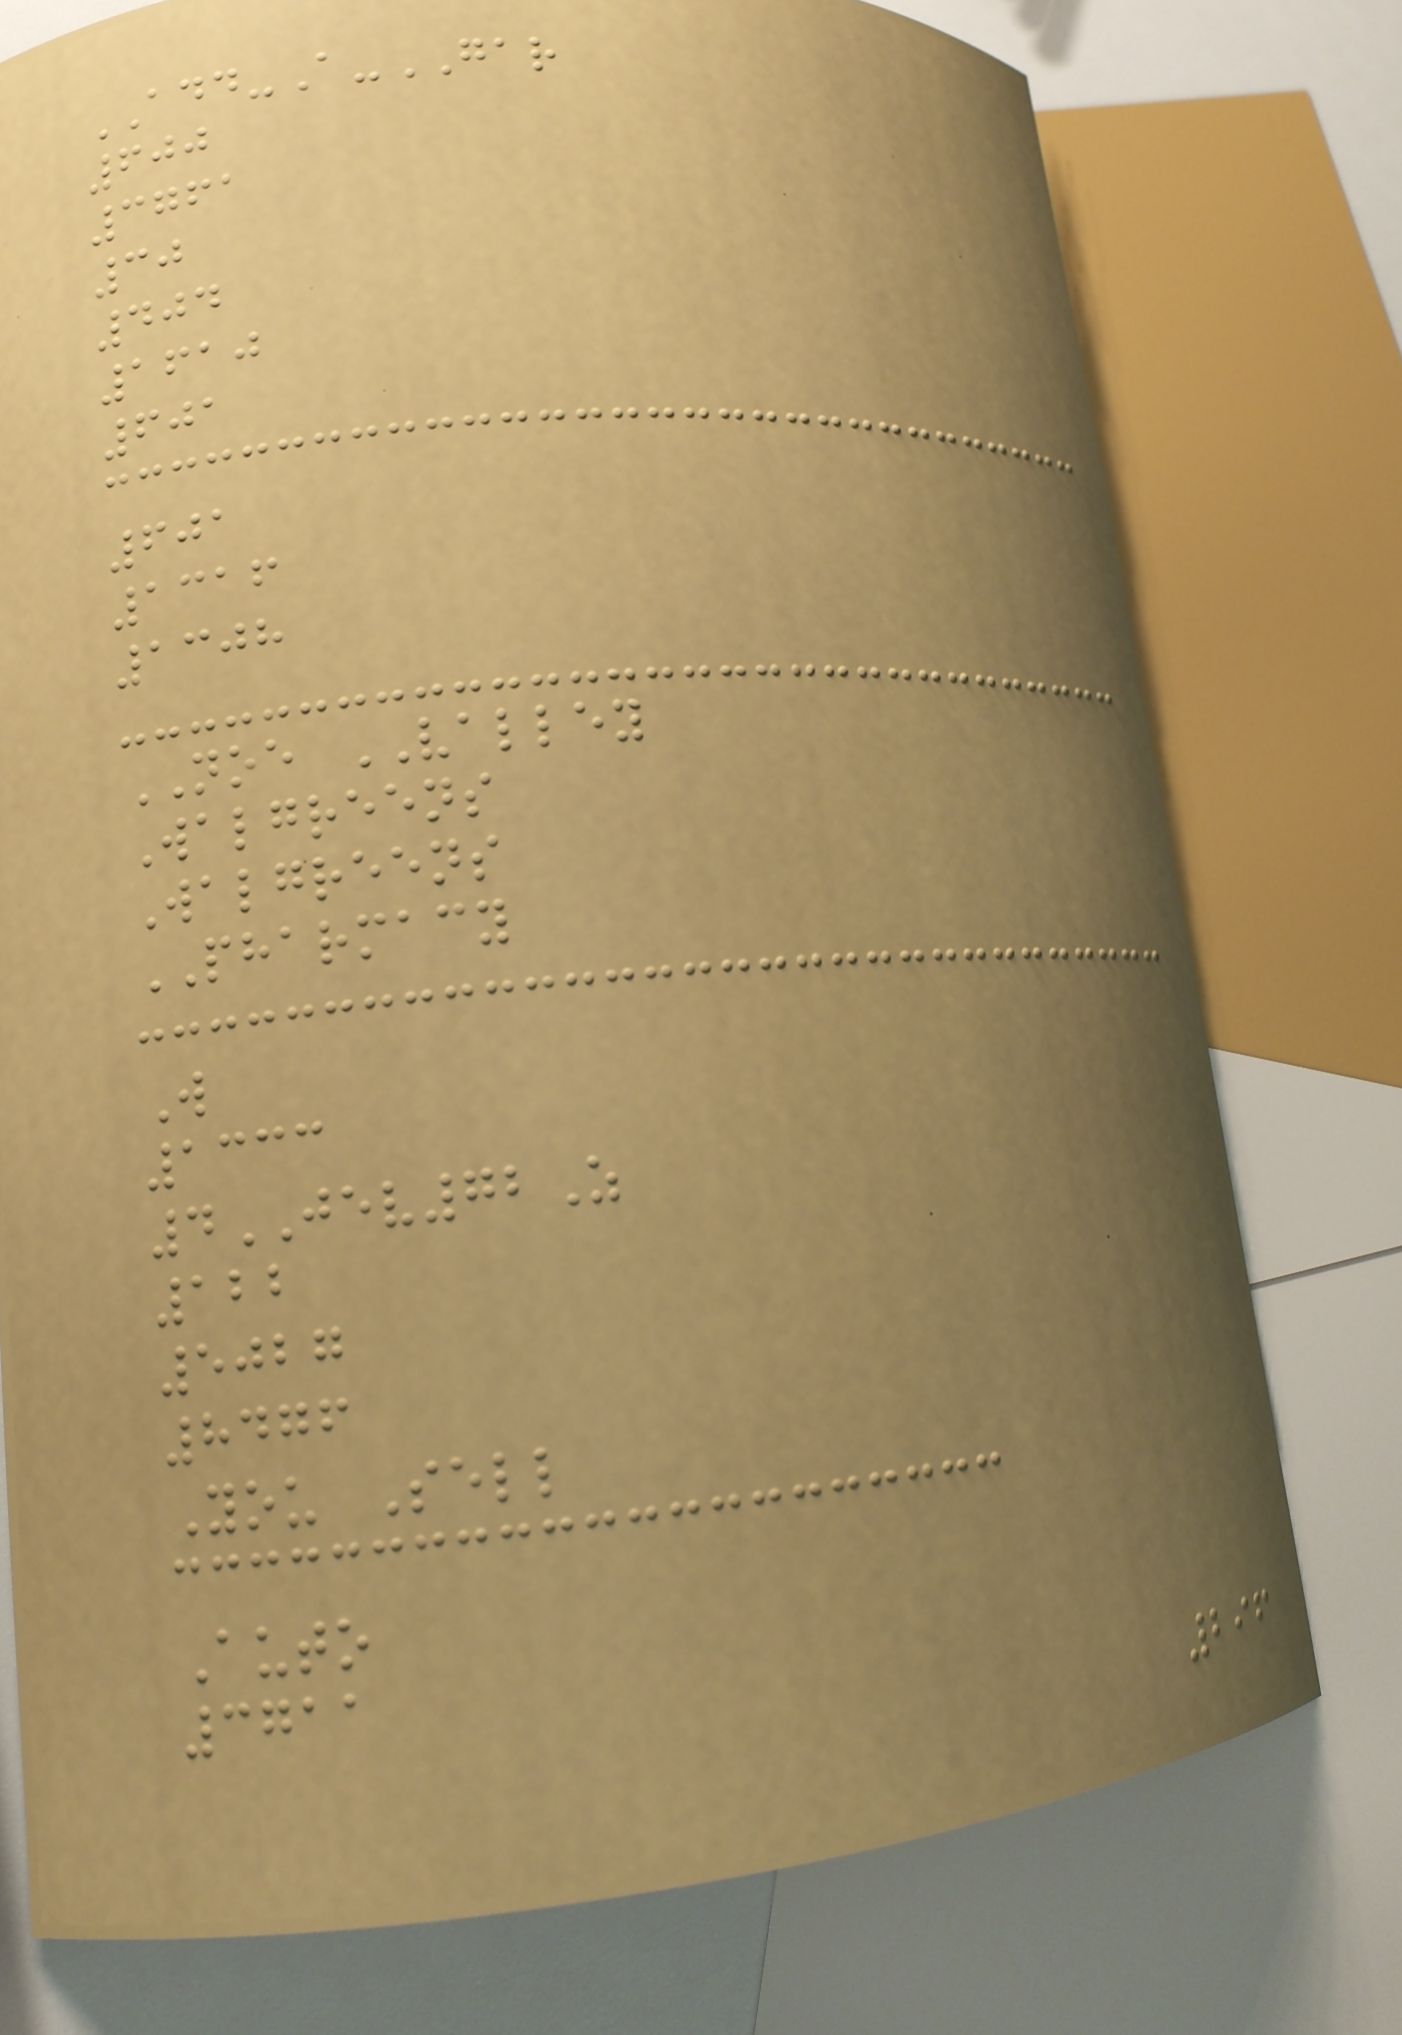ADD-A-GAR
600
3761
30
404
1610
601
601
1316
1308
NOE VALLEY
Walgreens
Walgreens
PHARMACY
W
1333
4JEV72Z
122
5027
8476
You Sell
Auto
3711
296
